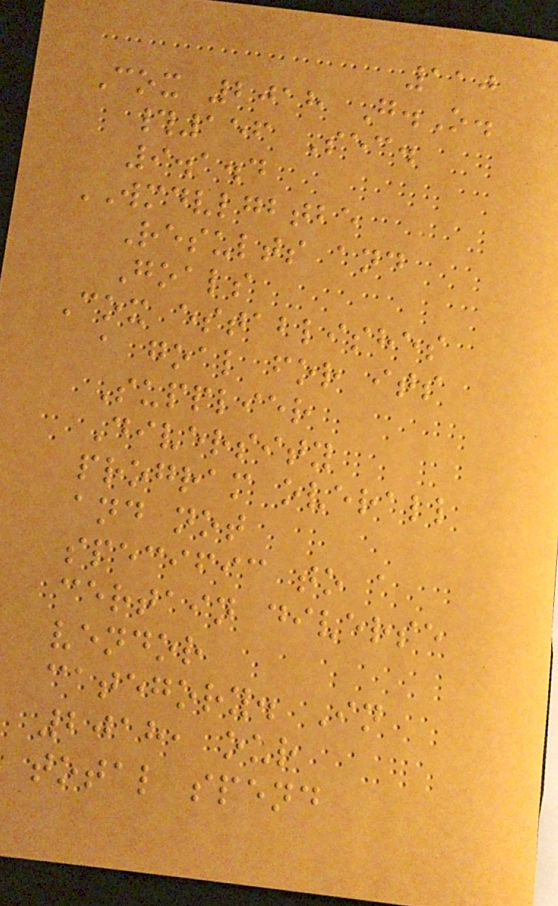110
Cox 2018 G.O.
#156 Sec.
9.1.4
WMDVLGBTBE
Results and
Goals
Cox establishes
a goal for its
Supplier
Diversity
program overall
and not
specific to a
certain diverse
vendor
category. In
2018, our
total spend
